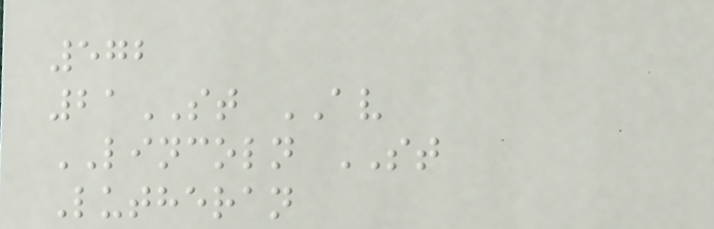572
21ST AV
LINCOLN ST
Lutheran
